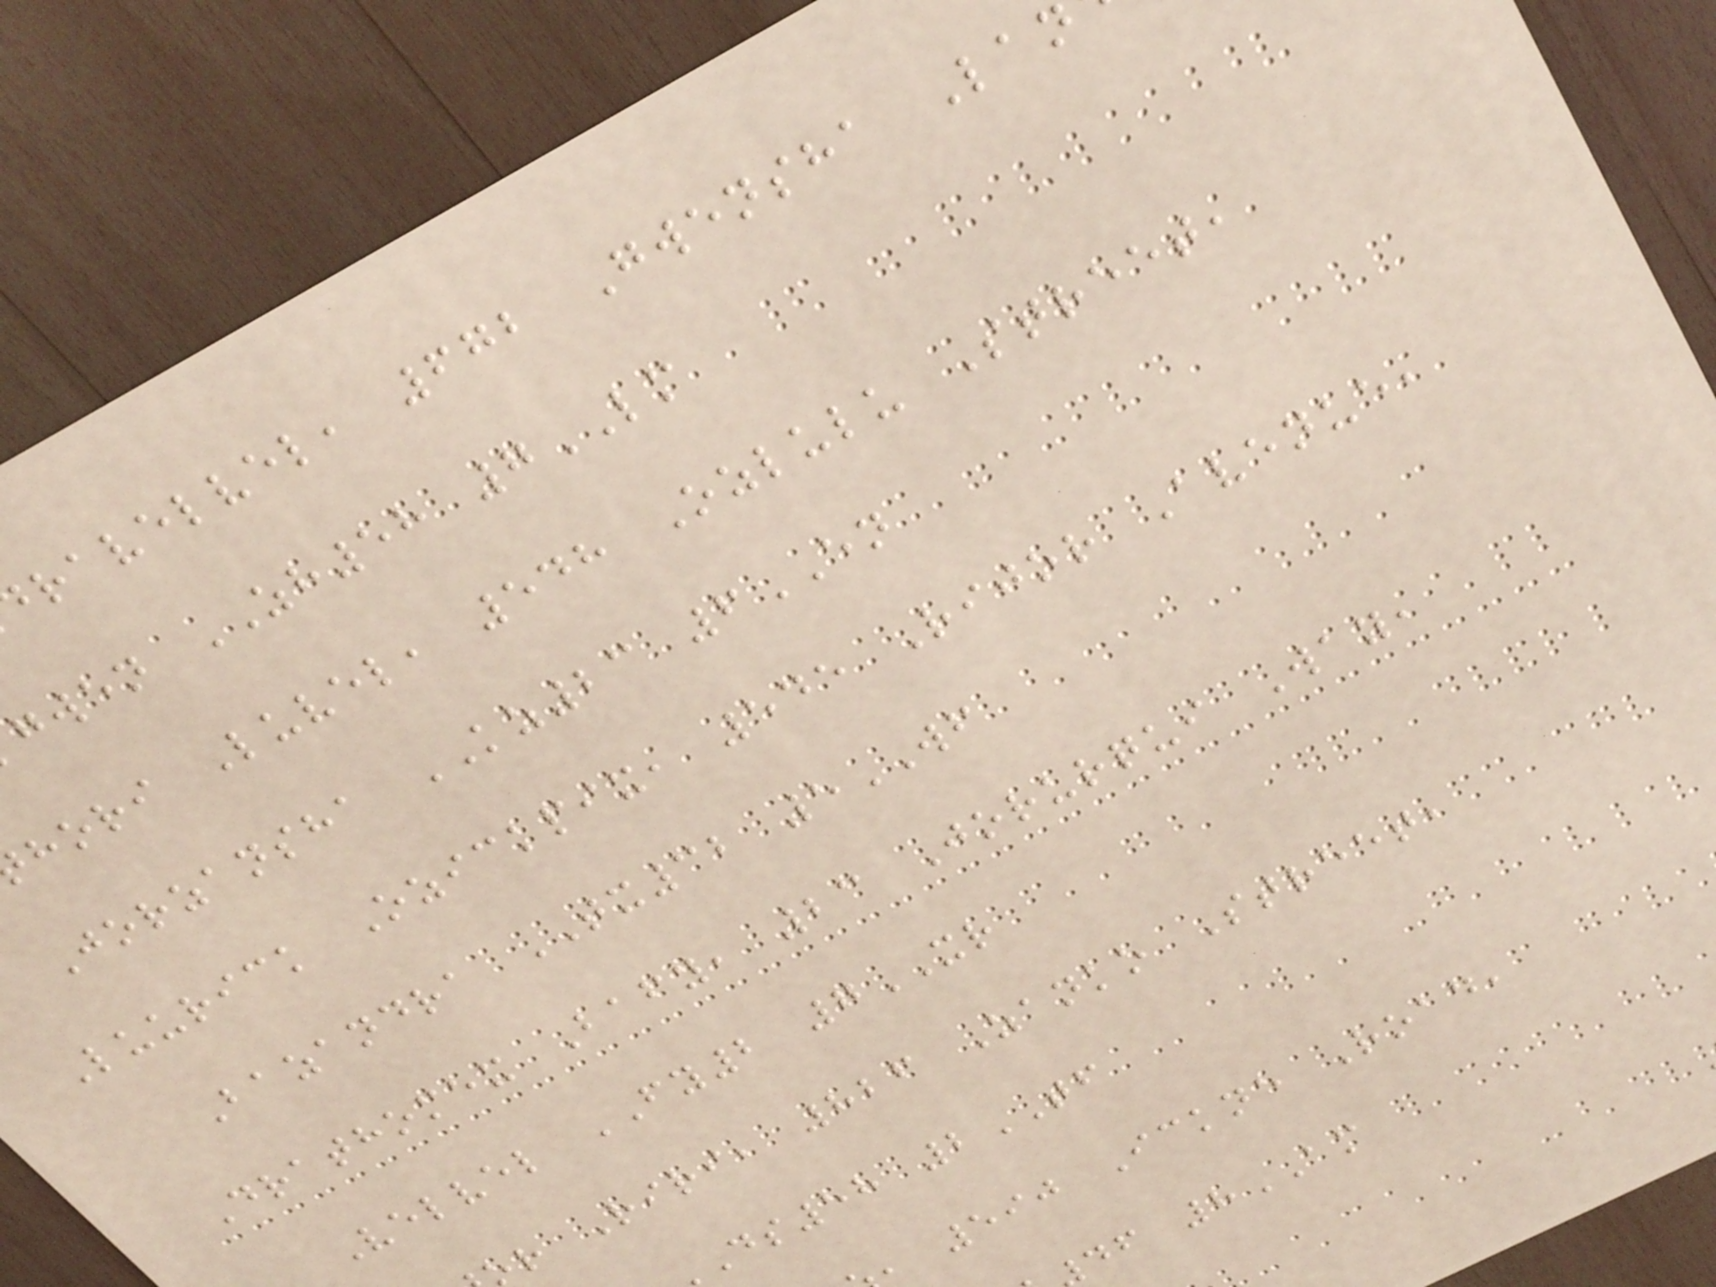ravelvel, 672 Gwensha Lan
gwen ZH58 7LM
hori Luvel, 548 Ozlulu Street,
Jorzansha KZ23 6EN
Luurick Ozickpix, 545 Rijor Avenue,
Bazandra TX32 5WF
Drathomex Bafy, 23 Jorurqui Way,
Velvel FY2 7XR
r Riri, 826 Zanko Street,
ds58 2TF
, 590 Ickne Road,
df 8AM
